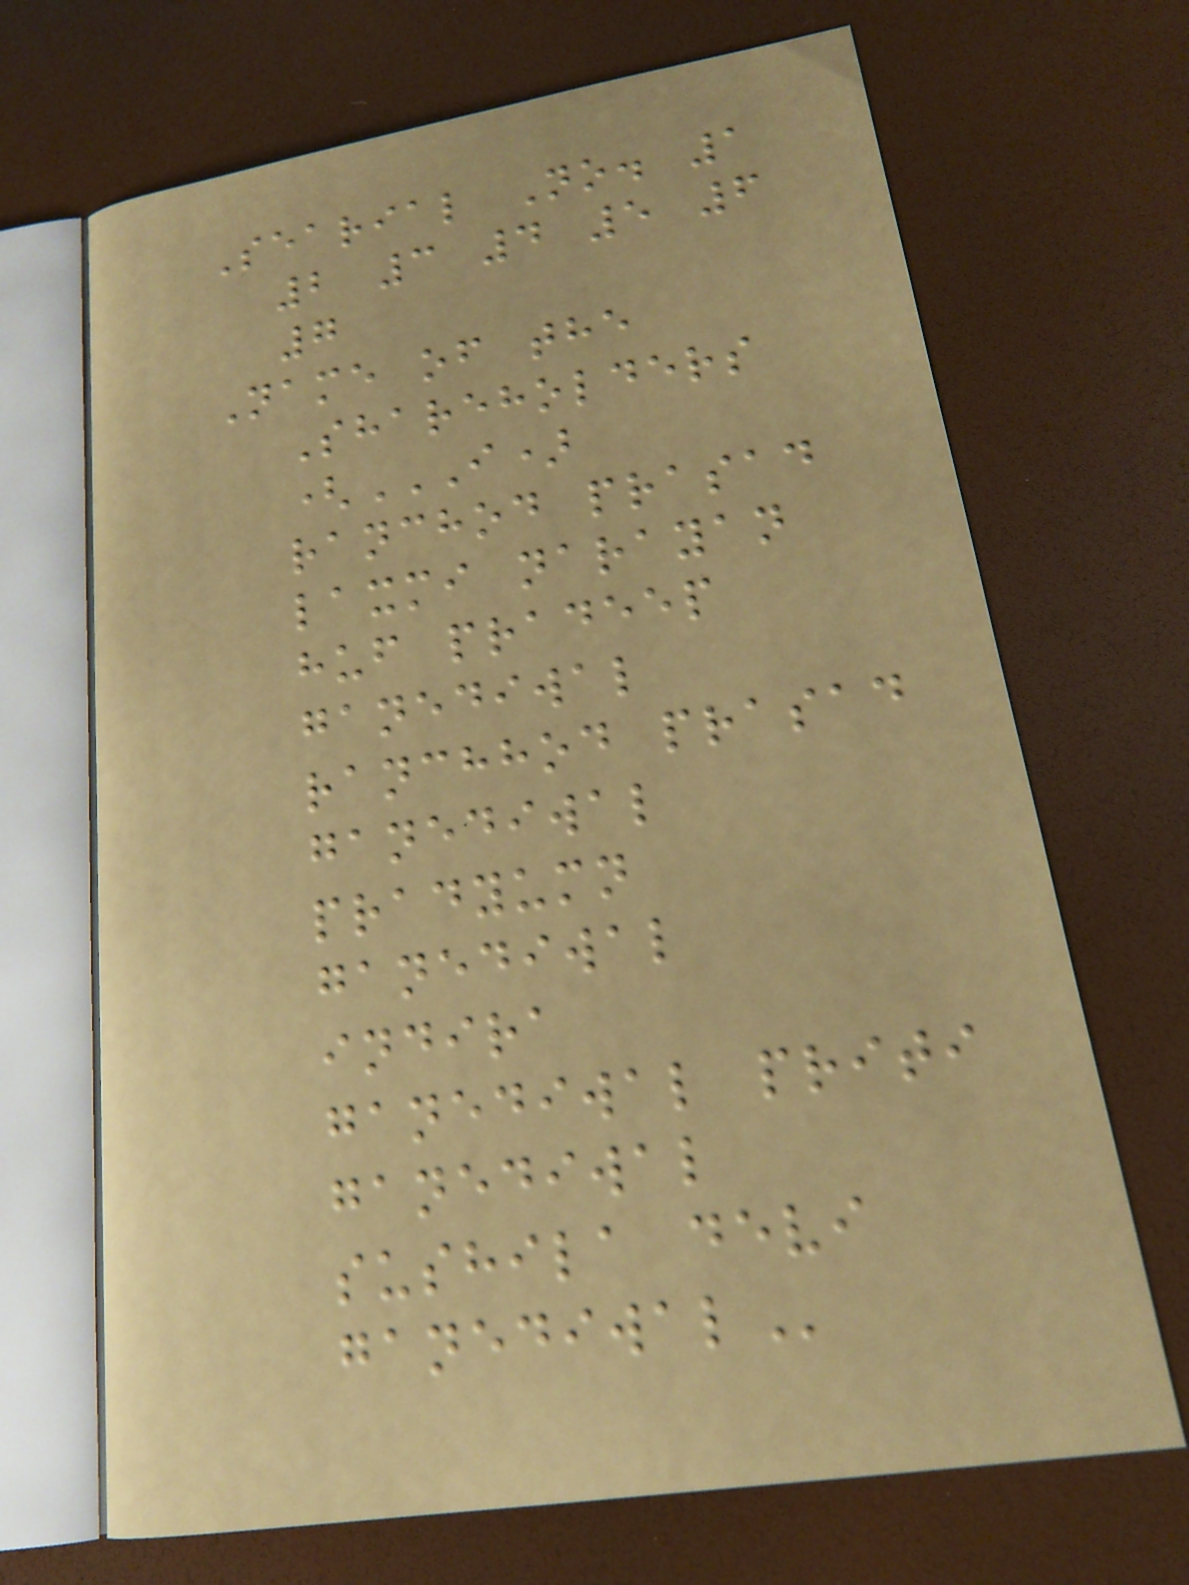Searial No. 1
2 3 4 5 6
7
Name of the
Shareholders
(I)
RANCHOD PRASAD
LAXMI NARAYAN
HUF PRADEEP
GANEDIWAL
RANCHHOD PRASAD
GANEDIWAL
PRADYUMN
GANEDIWAL
INDIRA
GANEDIWAL PRITI
GANEDIWAL
SUSHILA DEVI
GANEDIWAL
